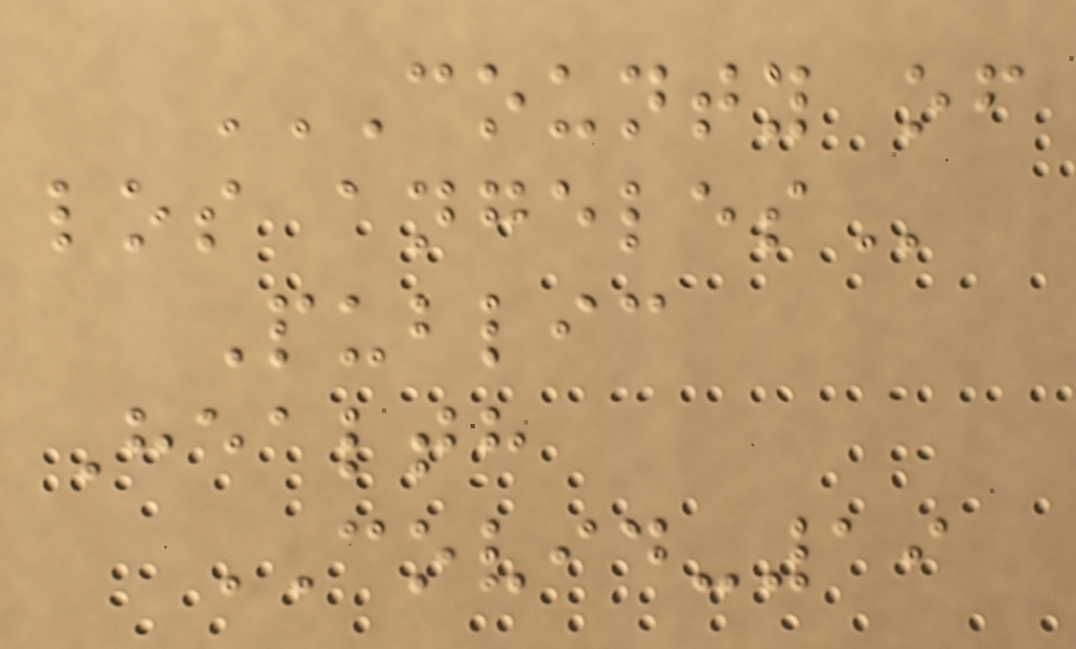COUNTY OF
LOS ANGELES
Public
Health
COVID-19
